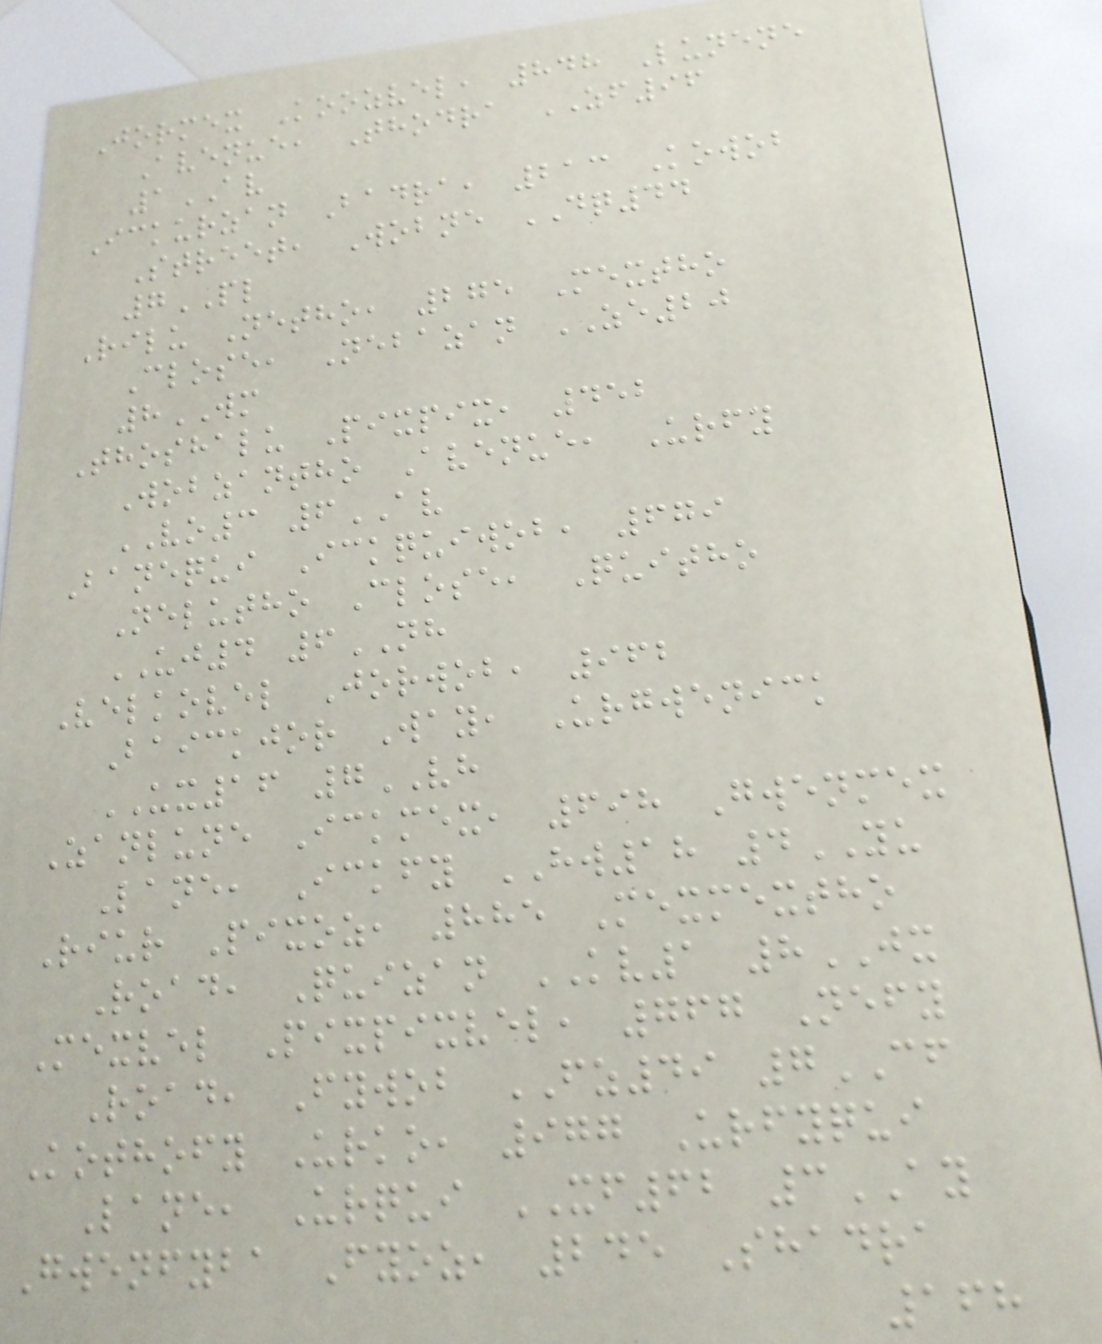Jormex Koozvel, 848 Lunene
Avenue, Thodra ZF96
1AV
Ickurzan Badra, 213 Kowob
Street, Wobne DQ44
7PL
Rilu Netho, 275 Mextho
Close, Nebazan ZE20
8WM
Thoshalu Pixpix, 452
Wobzantho Avenue, Urfy
VO3 6AV
Banequi Ickquiwob, 679
Nelutho Close, Quitho
UJ4 6NH
Velkovel Jorwob, 962
Baickjor Way, Urgwenick
UX16 7VH
Zanlune Ickmex, 698 Gwenmex
Lane, Ickfy HW18 4YU
Riur Pixoz, 885 Mexmextho
Road, Quizan KV1 8JX
Mexvel Pixpixvel, 767 Nefy
Road, Fywob FZ49 7CF
Kothofy Urko, 977 Urfyqui
Lane, Urqui XF62 3AY
Gwenfyba Fyoz, 245 Shadra
168
